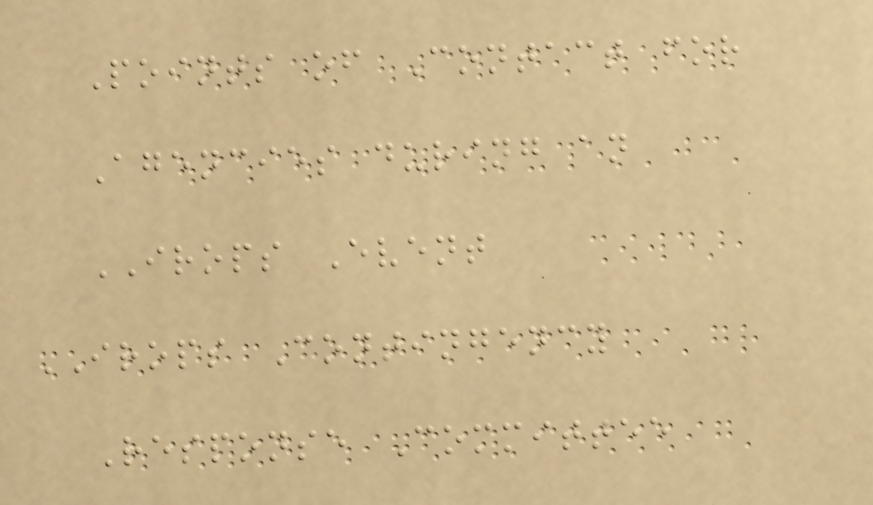Points of Contact for
Agencies during an
IROPS Event
IROPS Contingency
Response Committee
